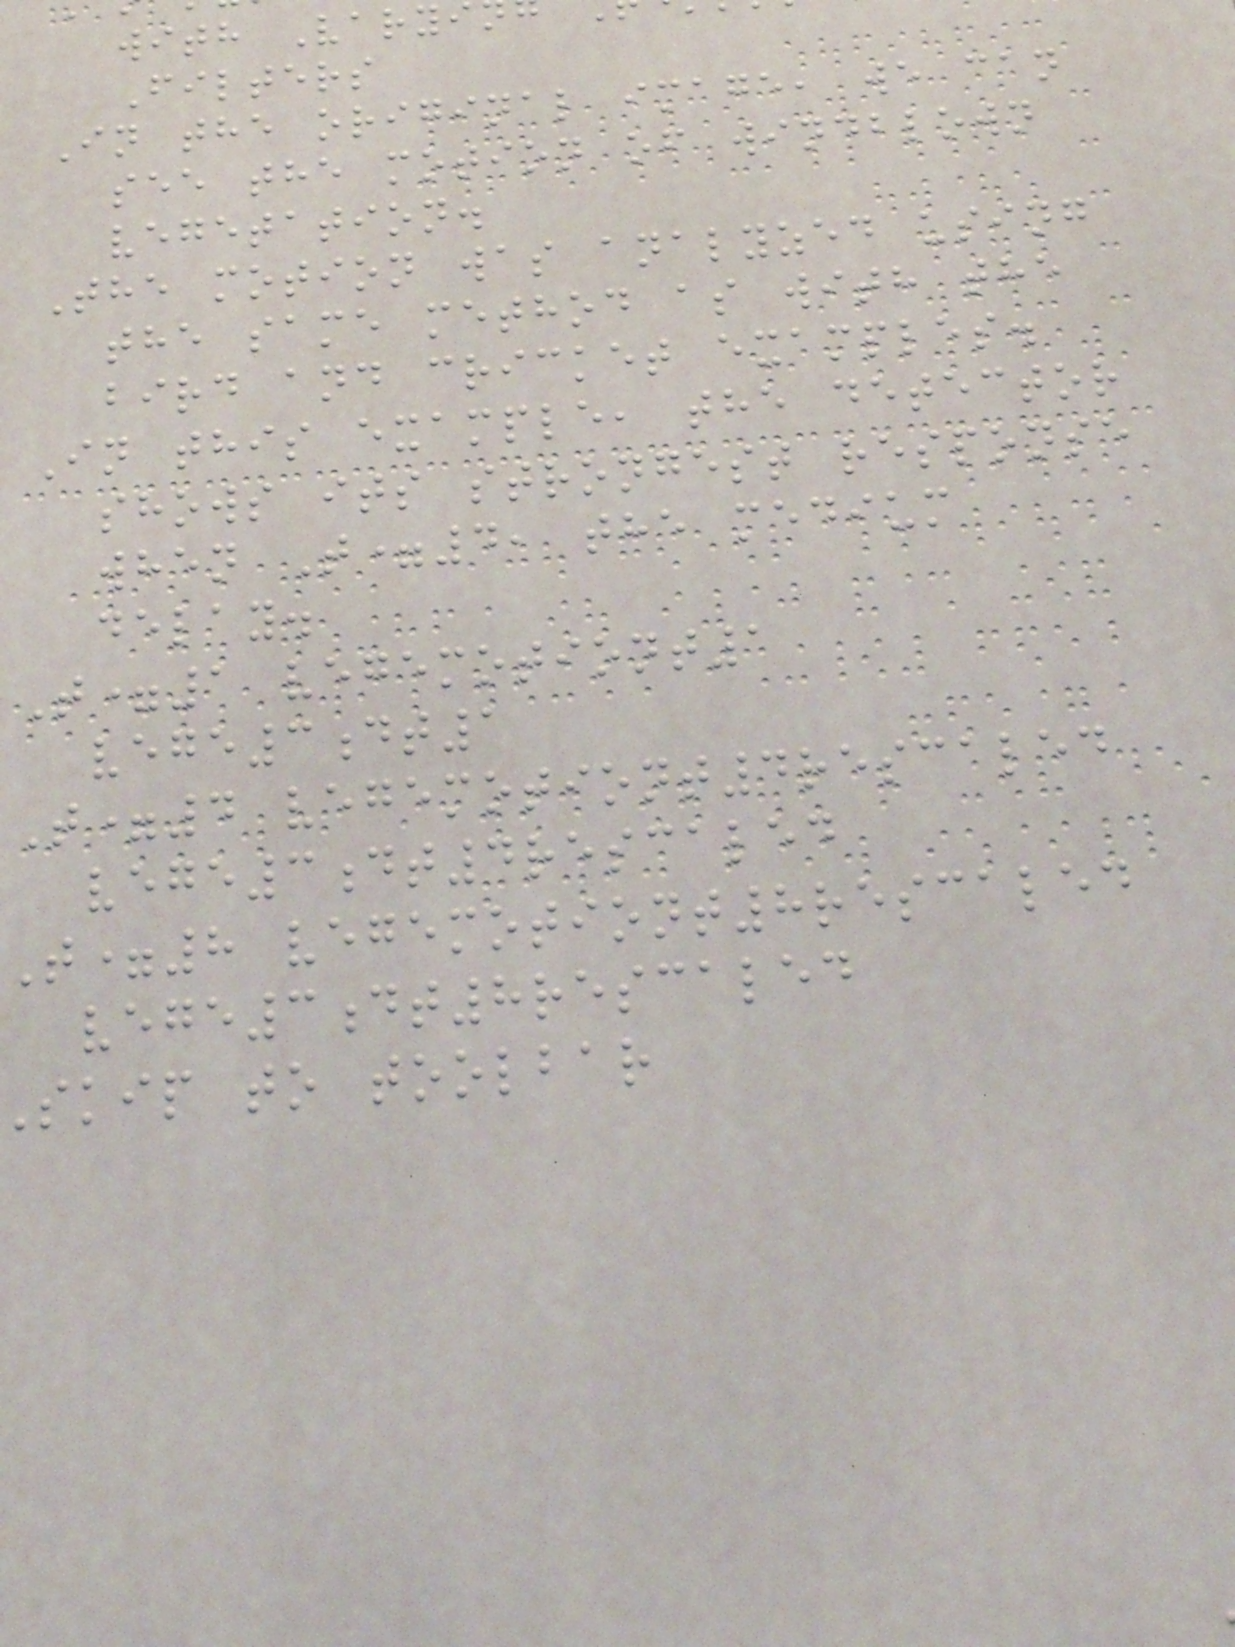with Varyi
Filters
In the original image, we can
see the motion of windblown
vegetation.
The motion was analyzed using
the same method as with the
bird and cricket examples.
In this example, the detector
shows its strongest response
when T=4, the medium
delay.
T=1 vegemotiont1
vege3dt1
T=4 vegemotiont4rescaled
vege3dt4rescaled
T=8 vegemotiont8rescaled
vege3dt8rescaled
skip to toolbar
